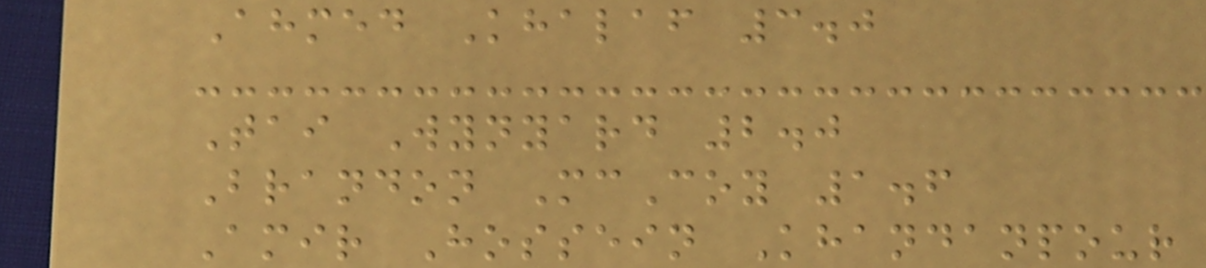Ahmed Khalaf 3.0
Tai Wynyard 2.0
Brandon McCoy 1.6
Amir Hossein Khandanpour
